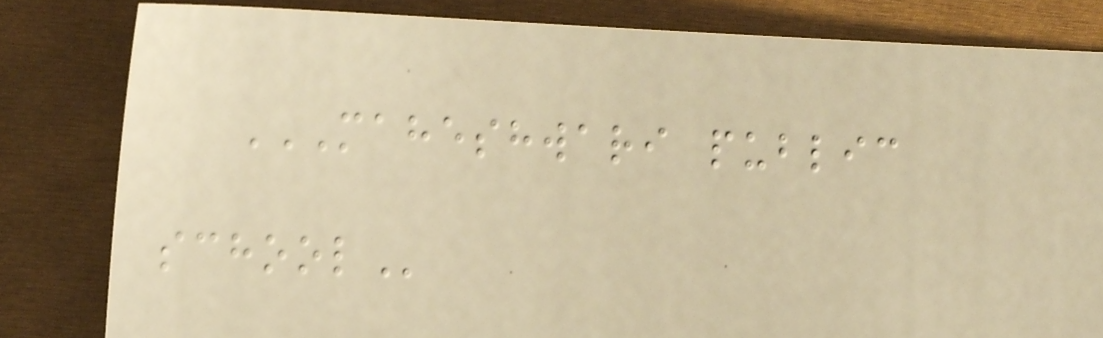MAHESHWARI PUBLIC
SCHOOL
